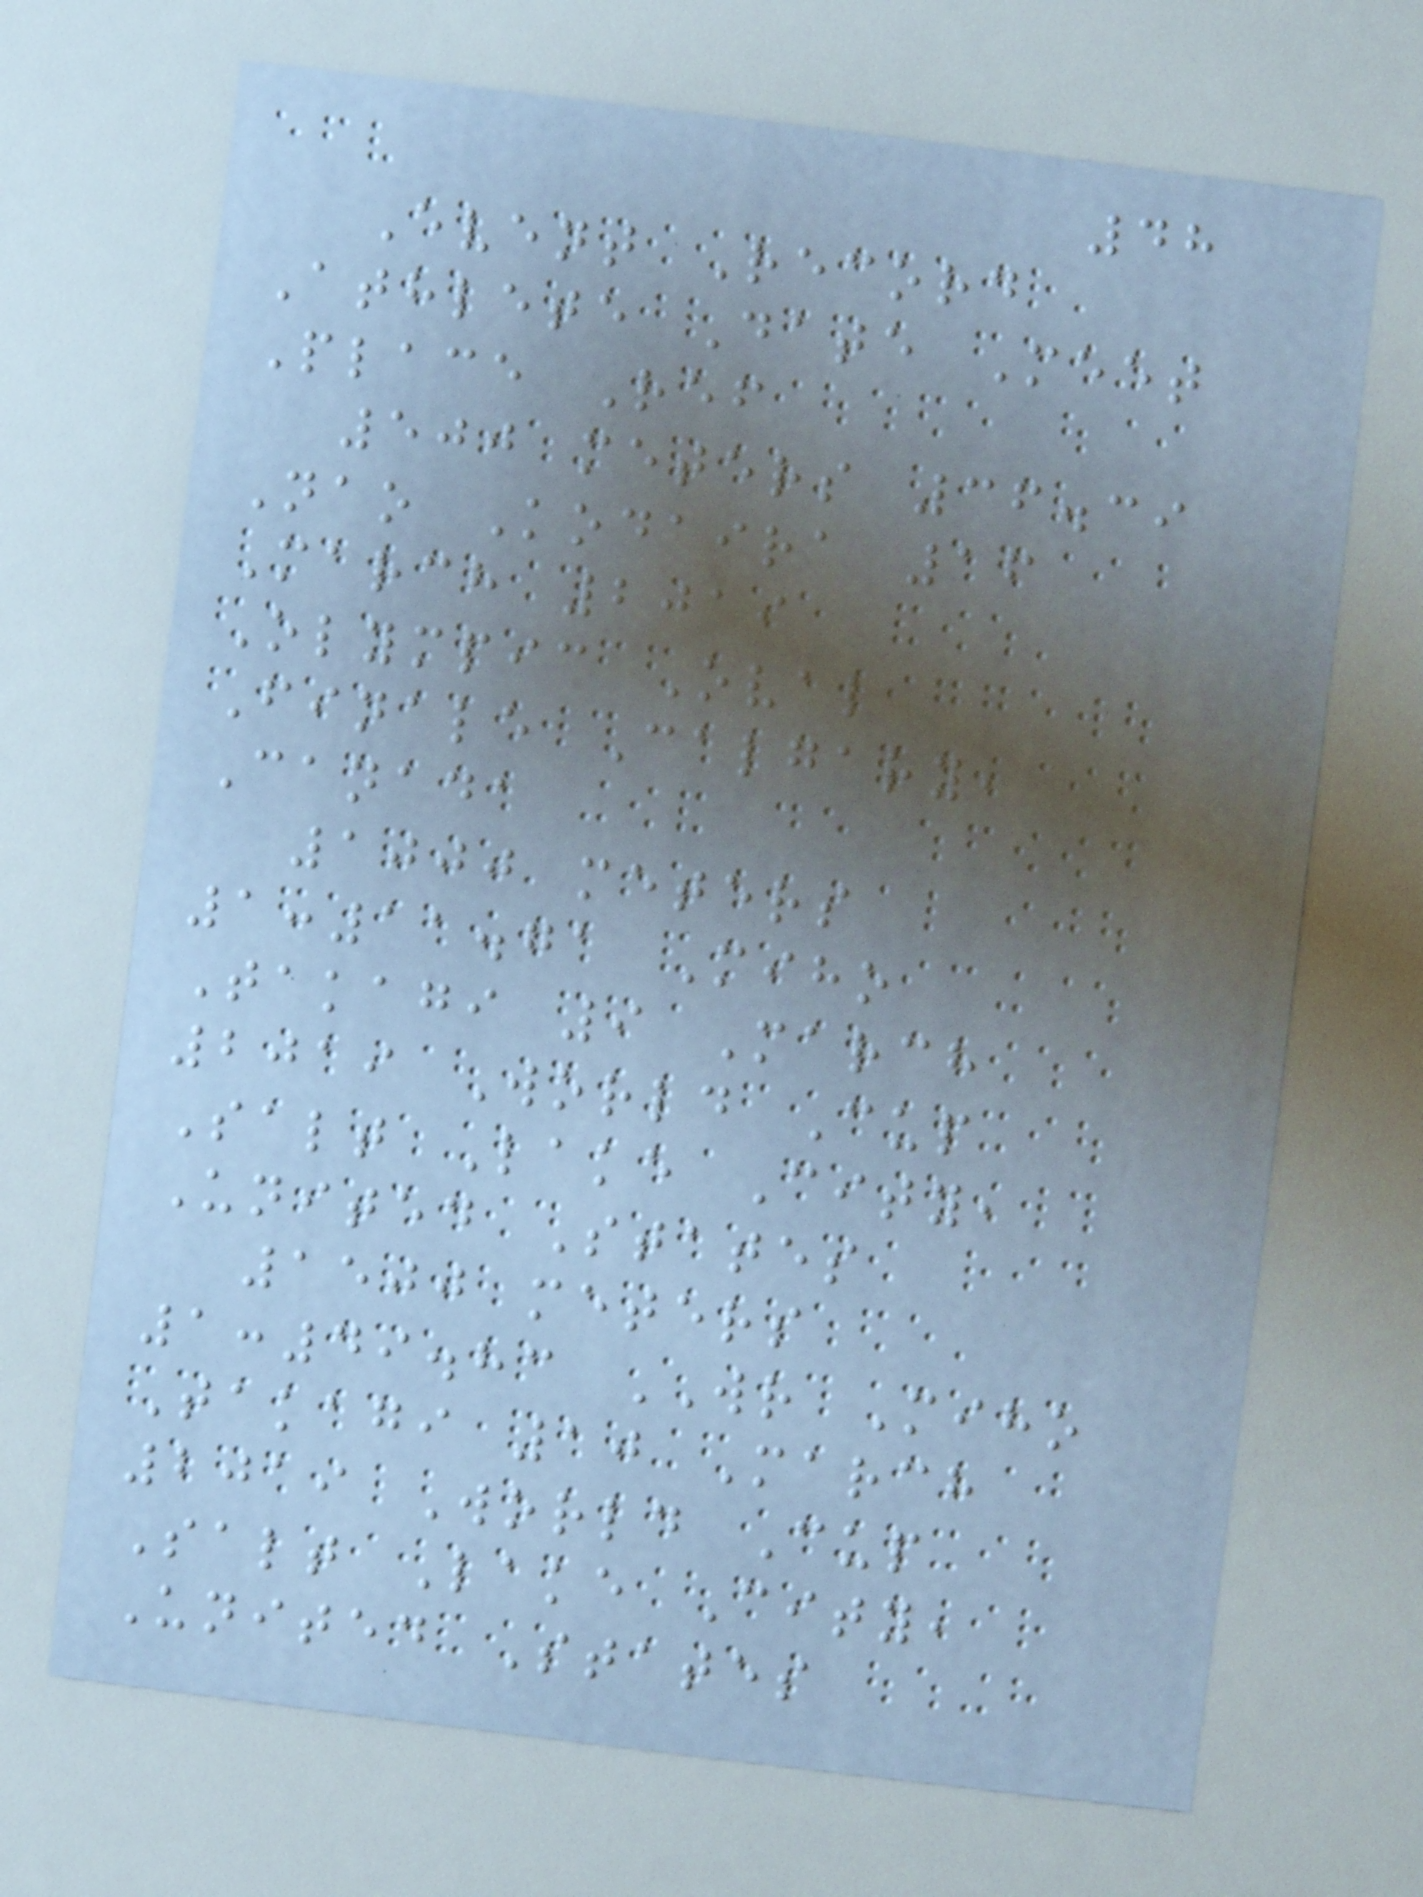48
Event Record
Athlete Date Meet
Place Ref
500 meters 36.39
Nao Kodaira 16
March 2019
Olympic Oval
Finale Calgary,
Canada
1000 meters
1:11.71 Miho
Takagi 9 March
2019 World Cup
Salt Lake City,
United States
1500 meters
1:49.83 WR Miho
Takagi 10 March
2019 World Cup
Salt Lake City,
United States
